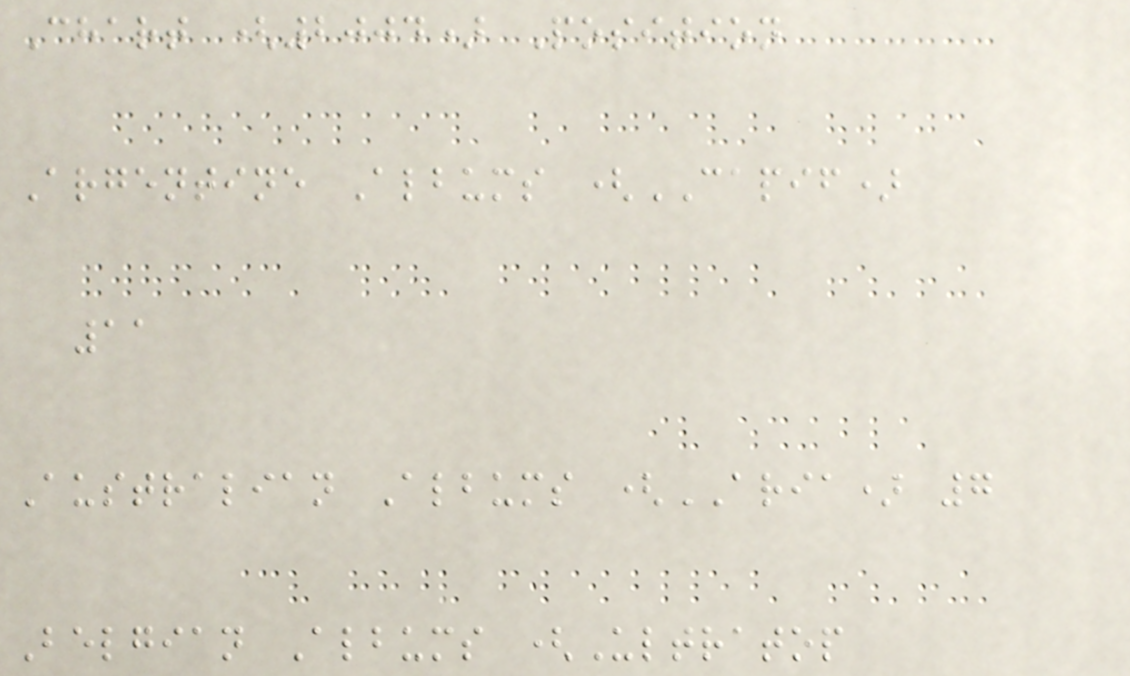Chart (2004) Position
Argentine Albums (CAPIF)
11
Australian Albums (ARIA) 7
Belgian Albums (Ultratop
